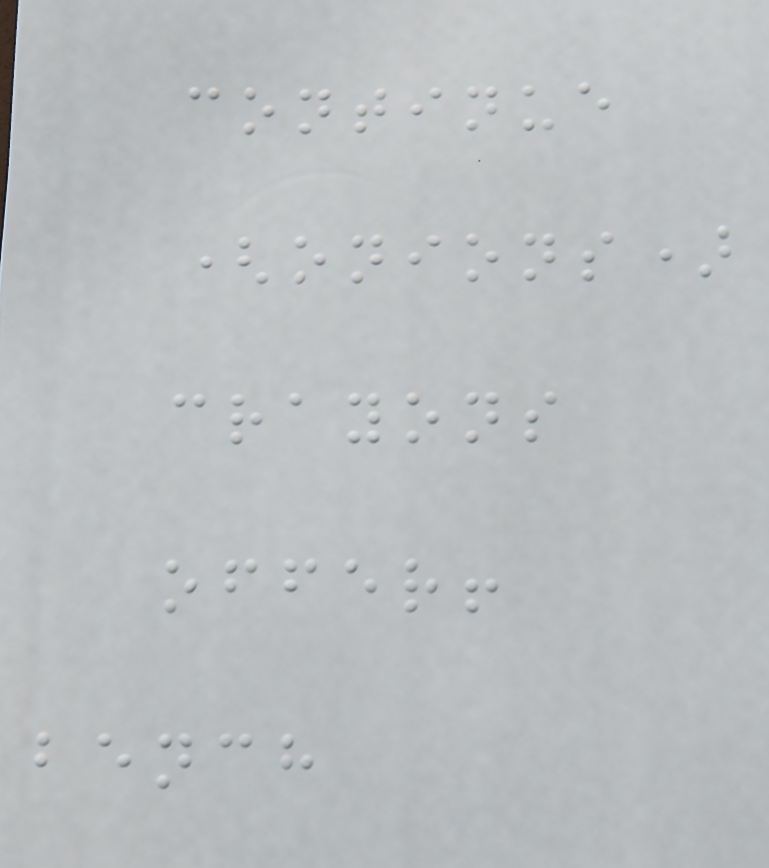continue
(onions)
crayons
offer!
bench
